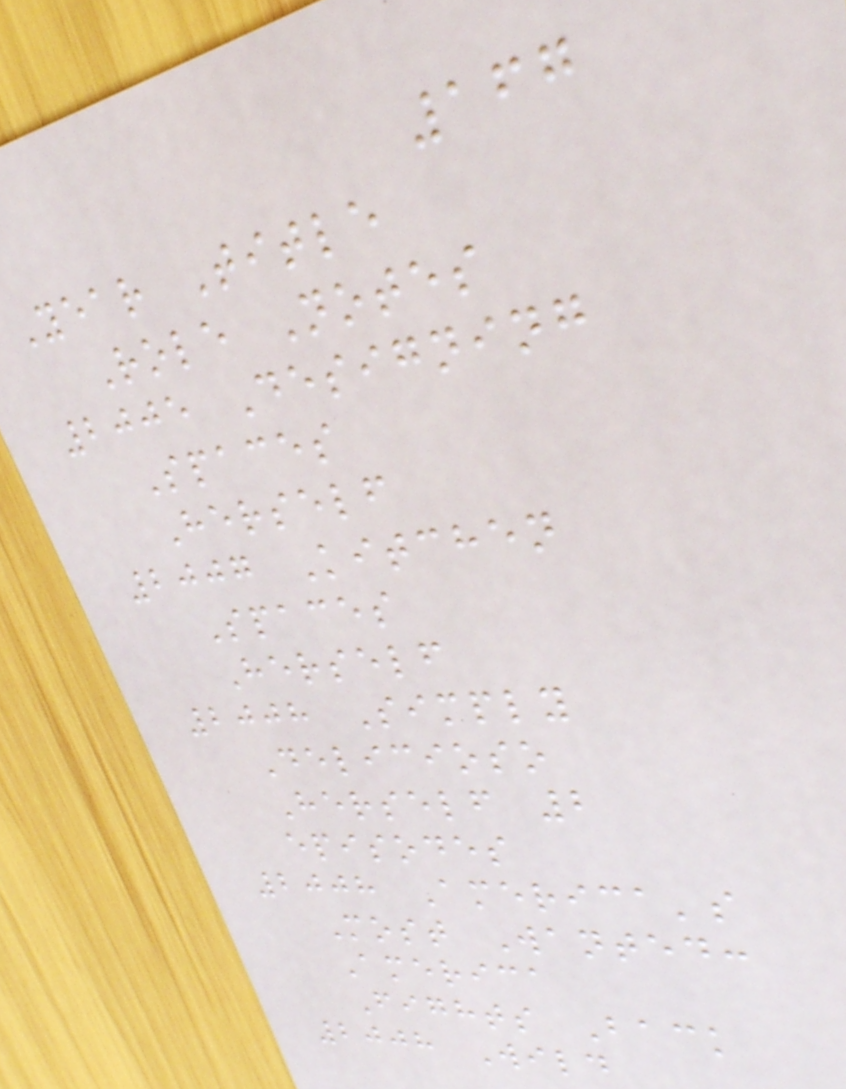167
Year Title
Role Notes
2005 Designing
Spaces
Herself
2007 Kitchen
Spaces
Herself
2008 Simply
Delicioso
Herself 2
episodes
2008 America's
Most Wanted:
America
Fights Back
2008 Wild
